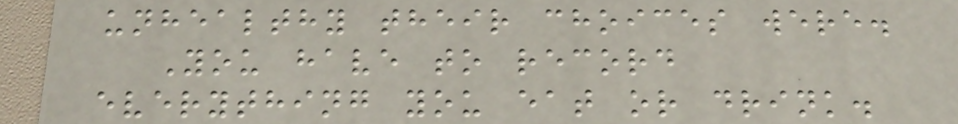unhealthy their choices were.
You have to record
everything you eat or drink.
